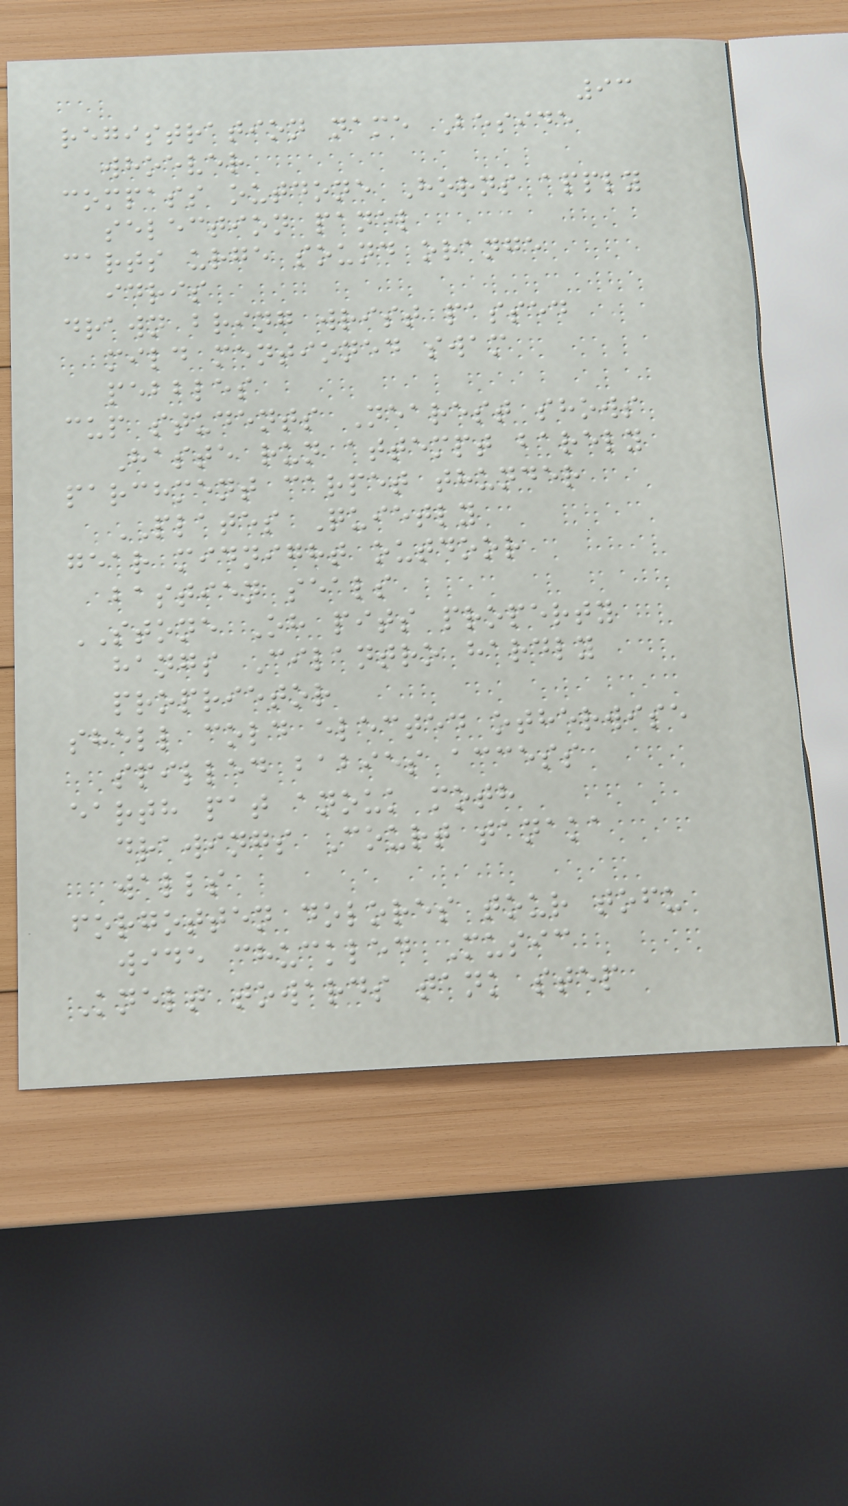93
registration name Beside
whoever
compass outdone Horns apply
selection panel
carts urge sound orange
idris
drawn bring wrist passed
mild mentioned swam
pebbles
cup students Nearest shows
Haste run attempt barely
parchment carpet thunder
PLATES Quietly
gear midnight outdoor
bastien seals
STONE Oh pits property
hangs Cilantro hardly
proprietor
shell cold elected otherwise
spilled babies access
earth pat anouk moth
drawings Court tanaka
walls
forgotten dolores tour tofu
wide chuckled Music
Knelt towards tank step
